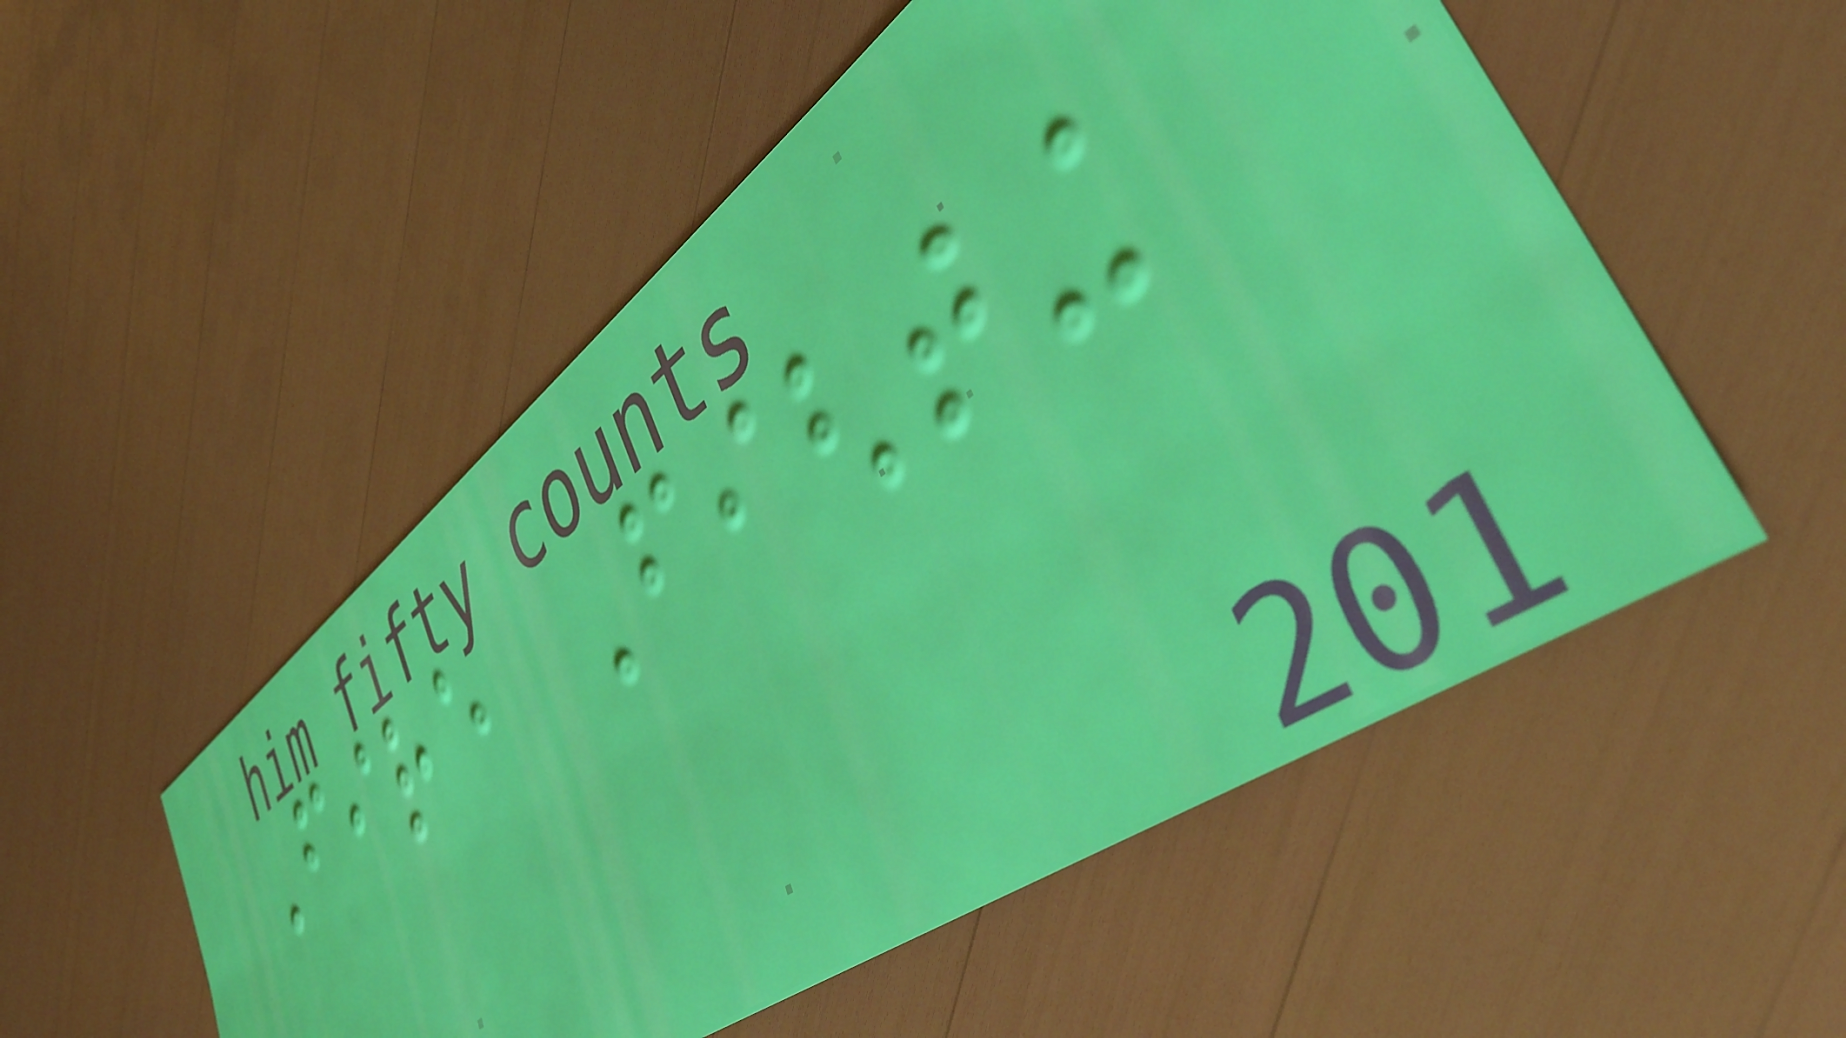Fire Fighting
